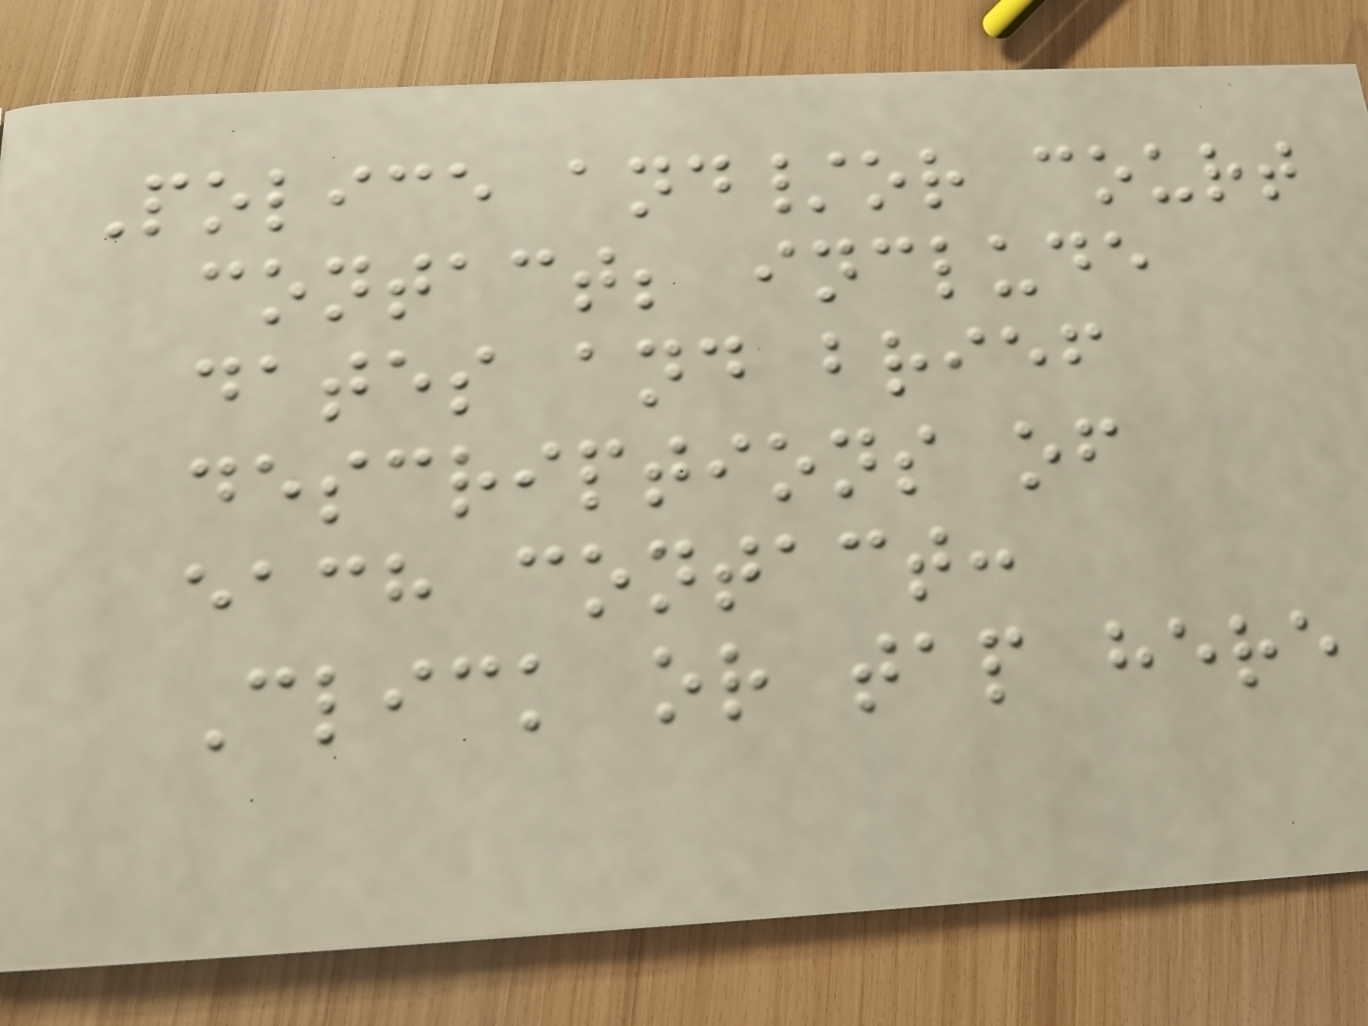Police and/or court
contact; include
dates and brief
descriptions of
each contact:
Click or tap here
